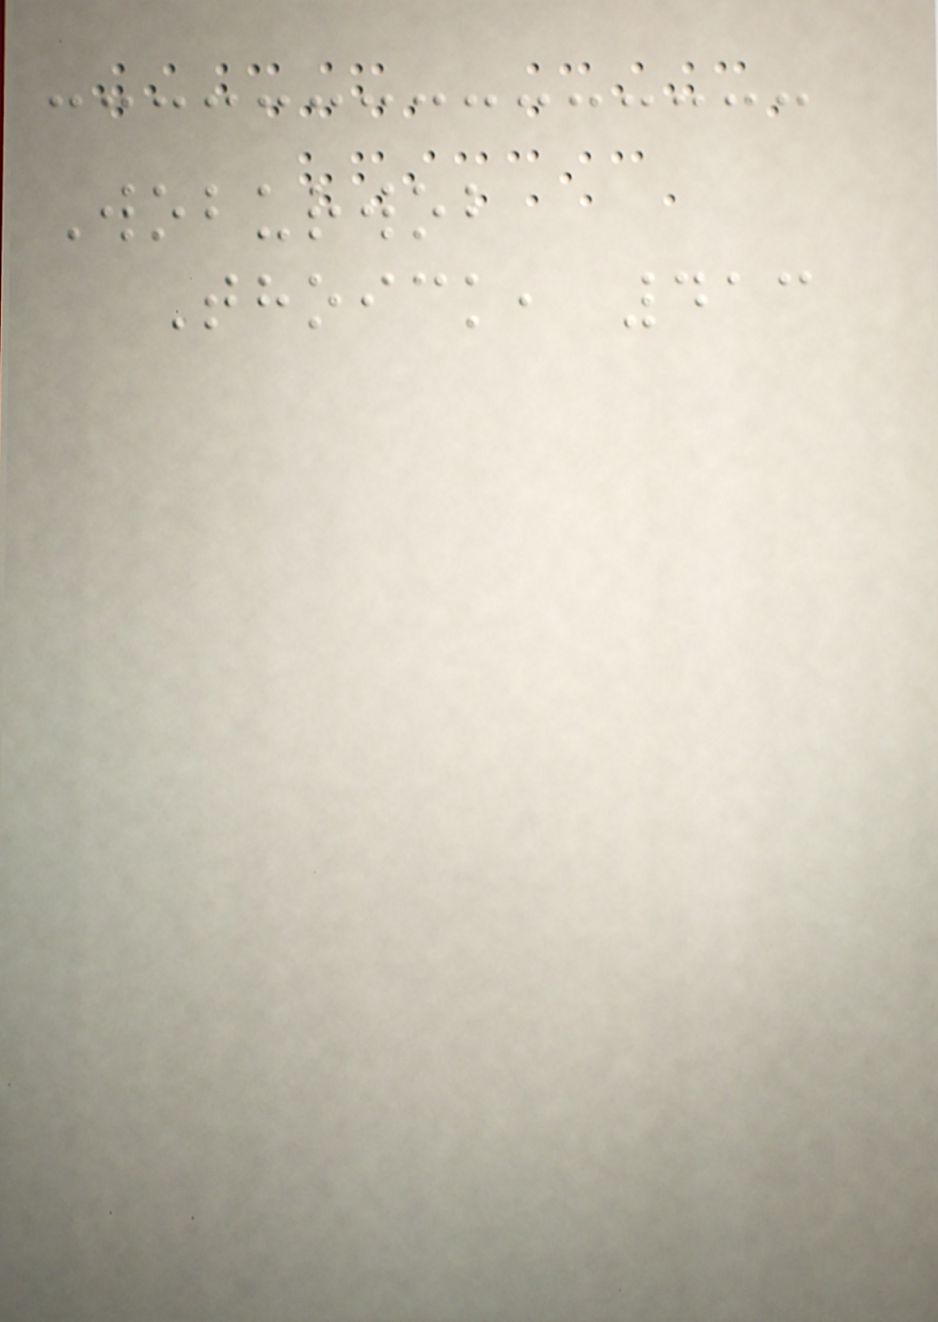Woburwob
Thoick, 413
